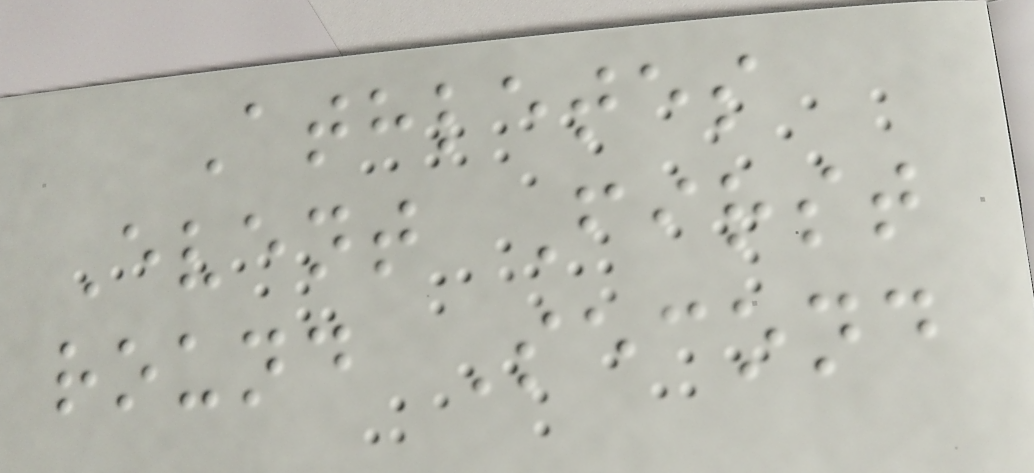Athletes
Event First
round Second
